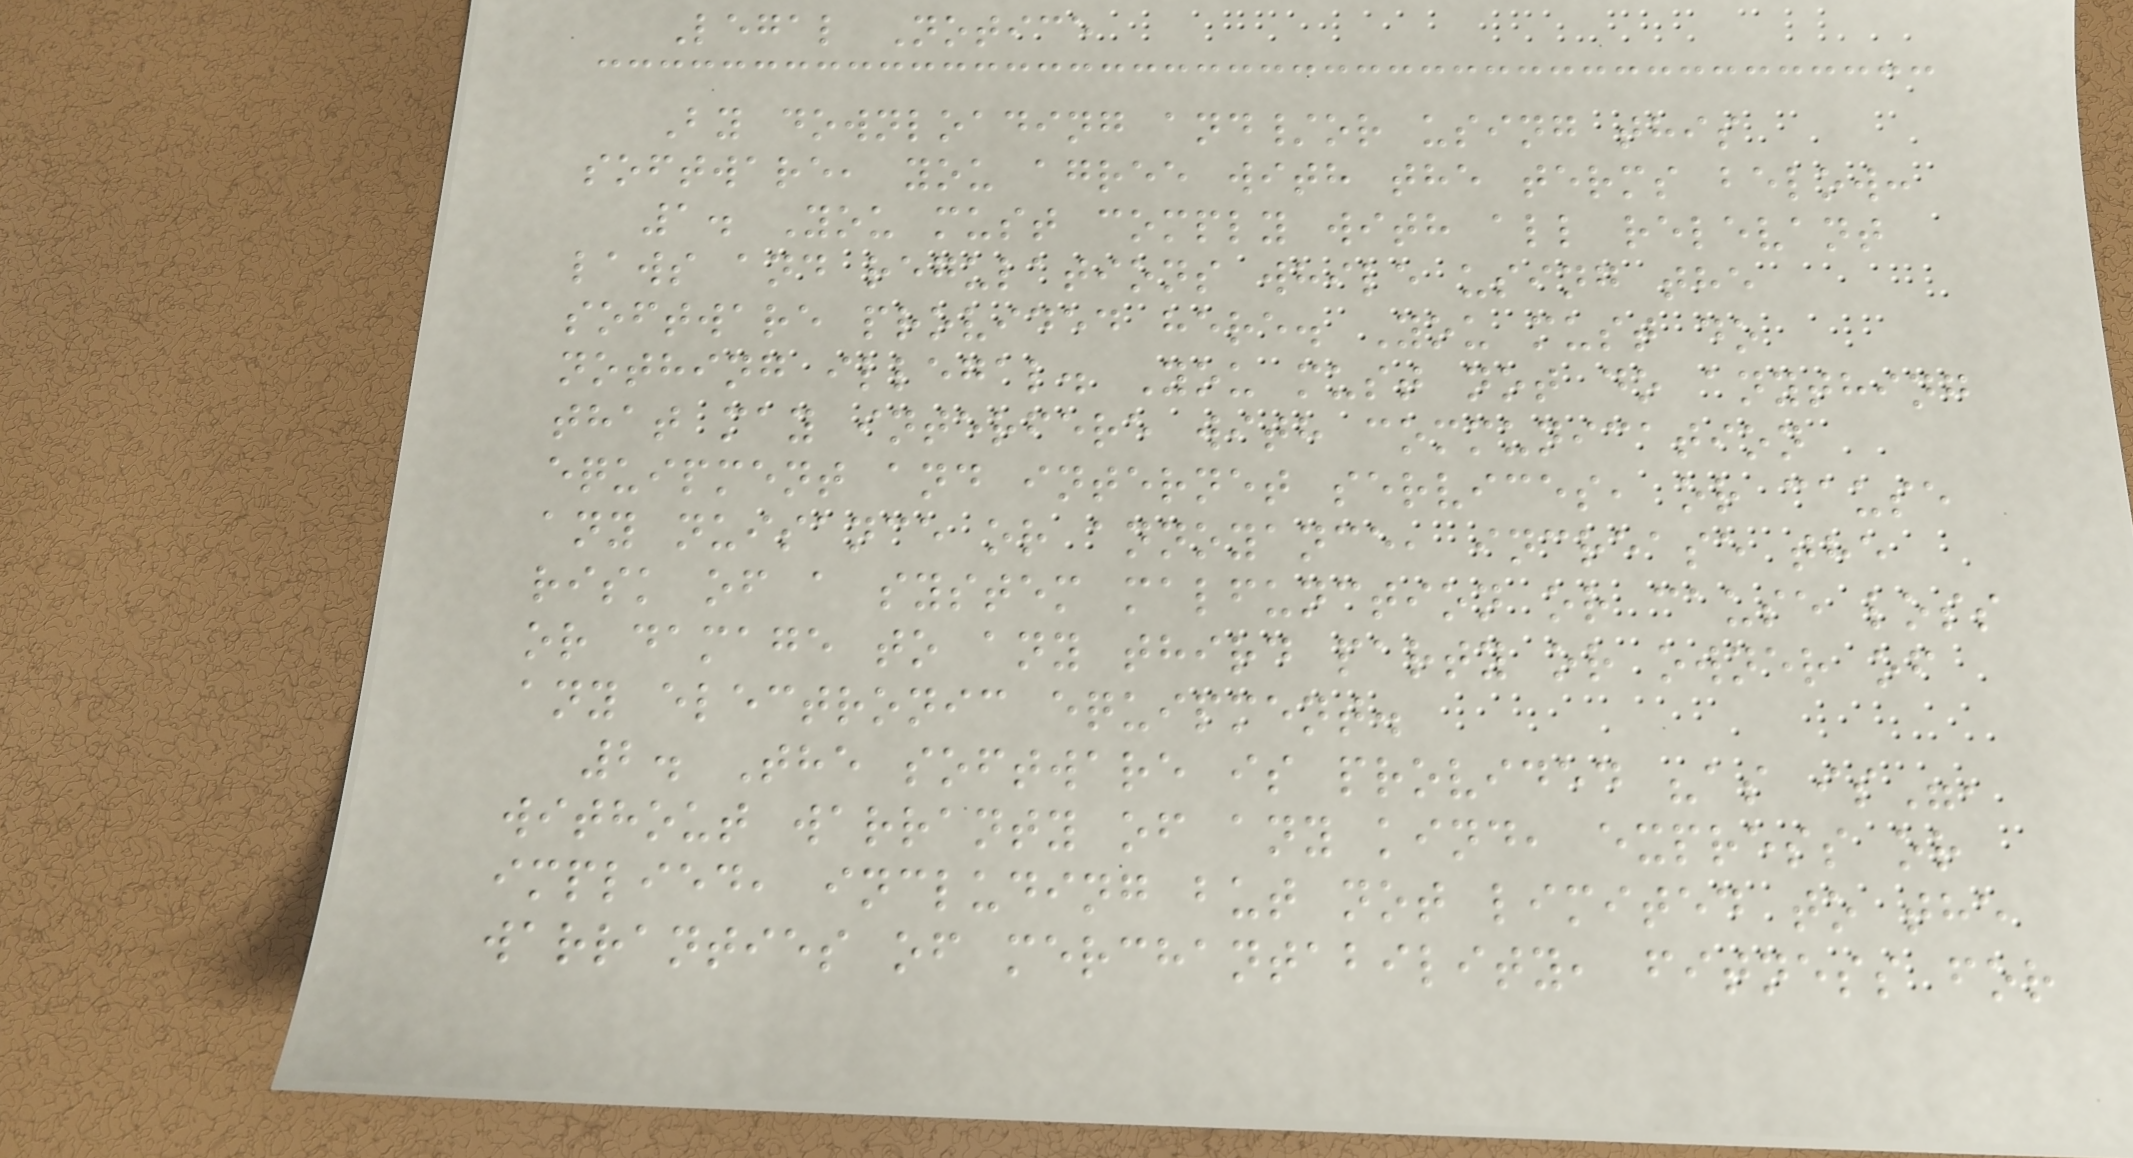Legal Notice
By downloading and/or using this
software, you agree with the terms below:
1. You must comply with all relevant
laws and regulations while using the
software provided here. You must do
nothing illegal. You must not do anything
that may interfere with communication
equipment and internet services, or cause
any nuisance or annoyance, increase the
risk of a system malfunction or cause loss
or damage to any third party or owner of
any electronic equipment.
2. The software is provided "as is",
without warranty of any kind, express or
implied, including but not limited to the
warranties of merchantability, fitness for
